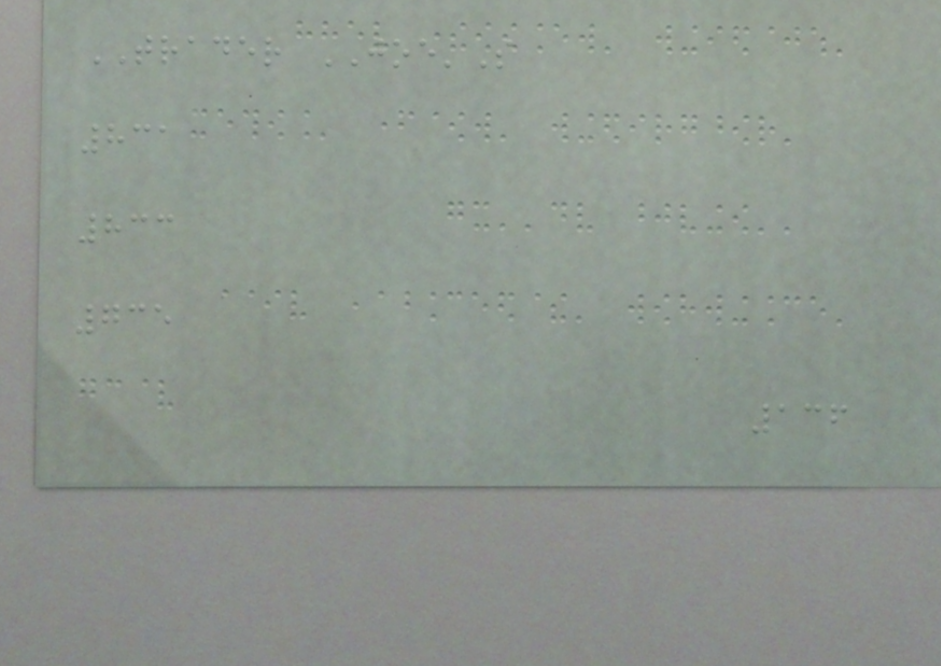TRADER JOE'S
831
833
735
136
